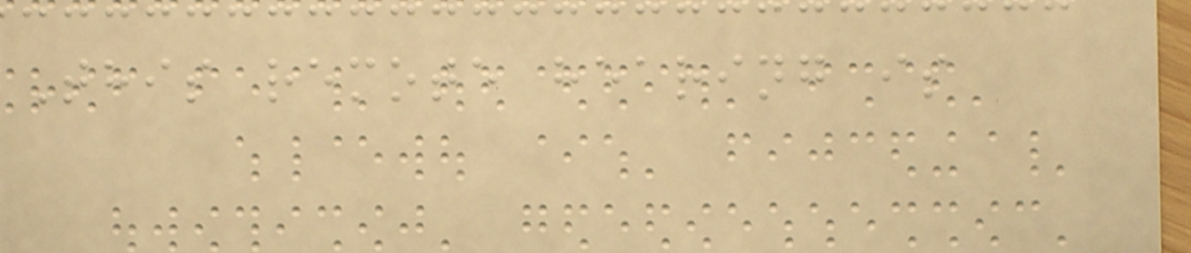This remote hearing is
